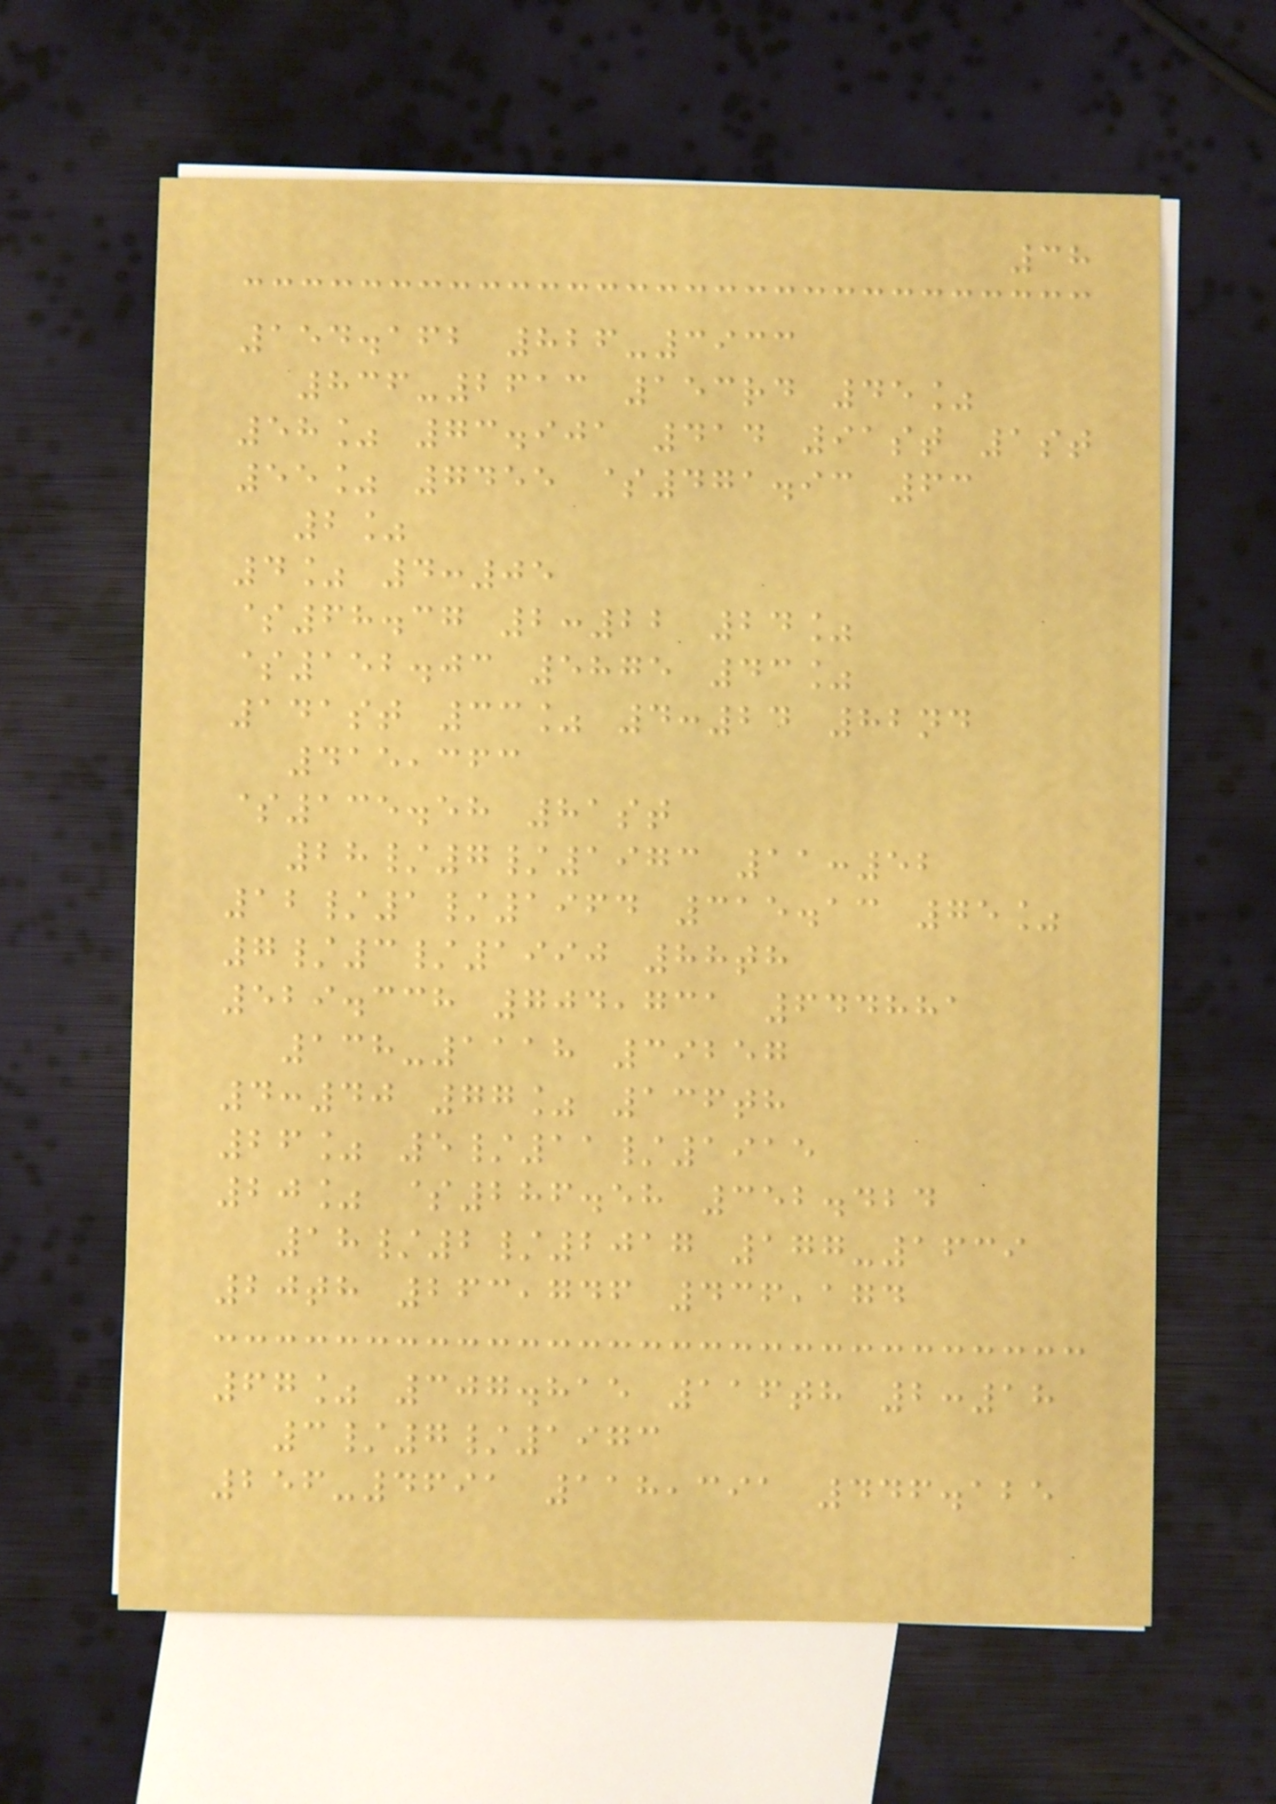38
154.162 826-3933
836-2613 153rd 45%
58% 73.901 414 91st 1st
55% 7455 $471.93 63
2%
4% 4:05
$68.37 2:22 24%
$152.03 5875 43%
141st 33% 4:24 82nd
415,363
$135.58 81st
28/7/1973 11:52
12/1/1964 315.13 75%
7/3/1990 88th
529.338 704,731 644881
138-1118 39257
4:40 77% 136th
26% 5/11/1915
20% $286.58 352.424
18/2/2017 177-1639
20th 263,746 436,174
67% 307.815 116th 2:18
3/7/1973
256-4691 118,391 446.125
